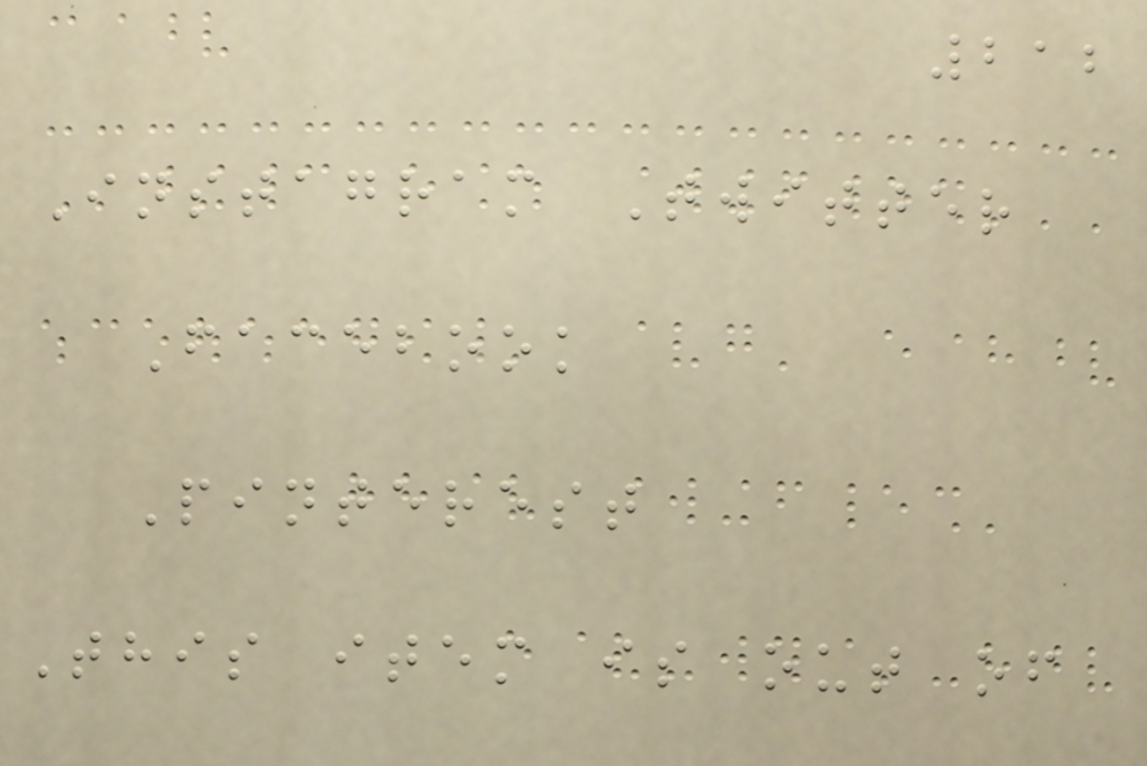212
Instagram Twitter
Facebook
Pinterest
This item is out of
